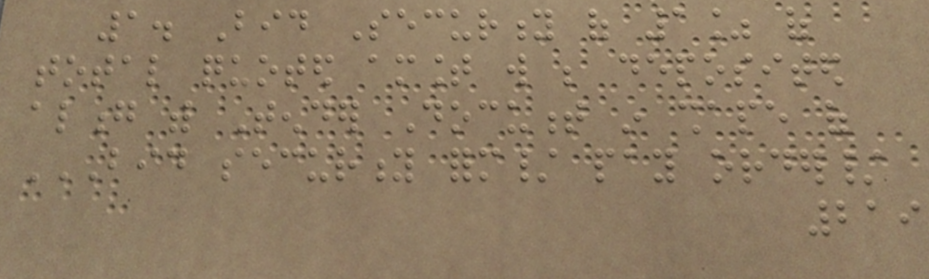1. Bid Security of 1% of
total quoted amount will be deposited
along with Tender Document in shape of
BID SECURITY FORM/ PAY ORDER/
219
